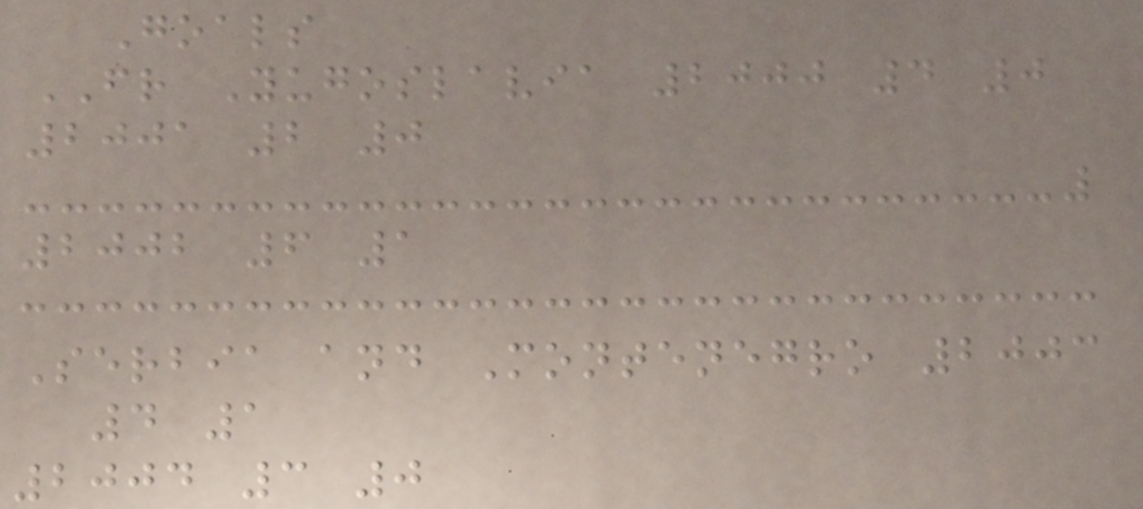Goals
FR Yugoslavia 2000 4 0
2001 2 0
2002 6 1
Serbia and Montenegro 2003
4 1
2004 3 0
